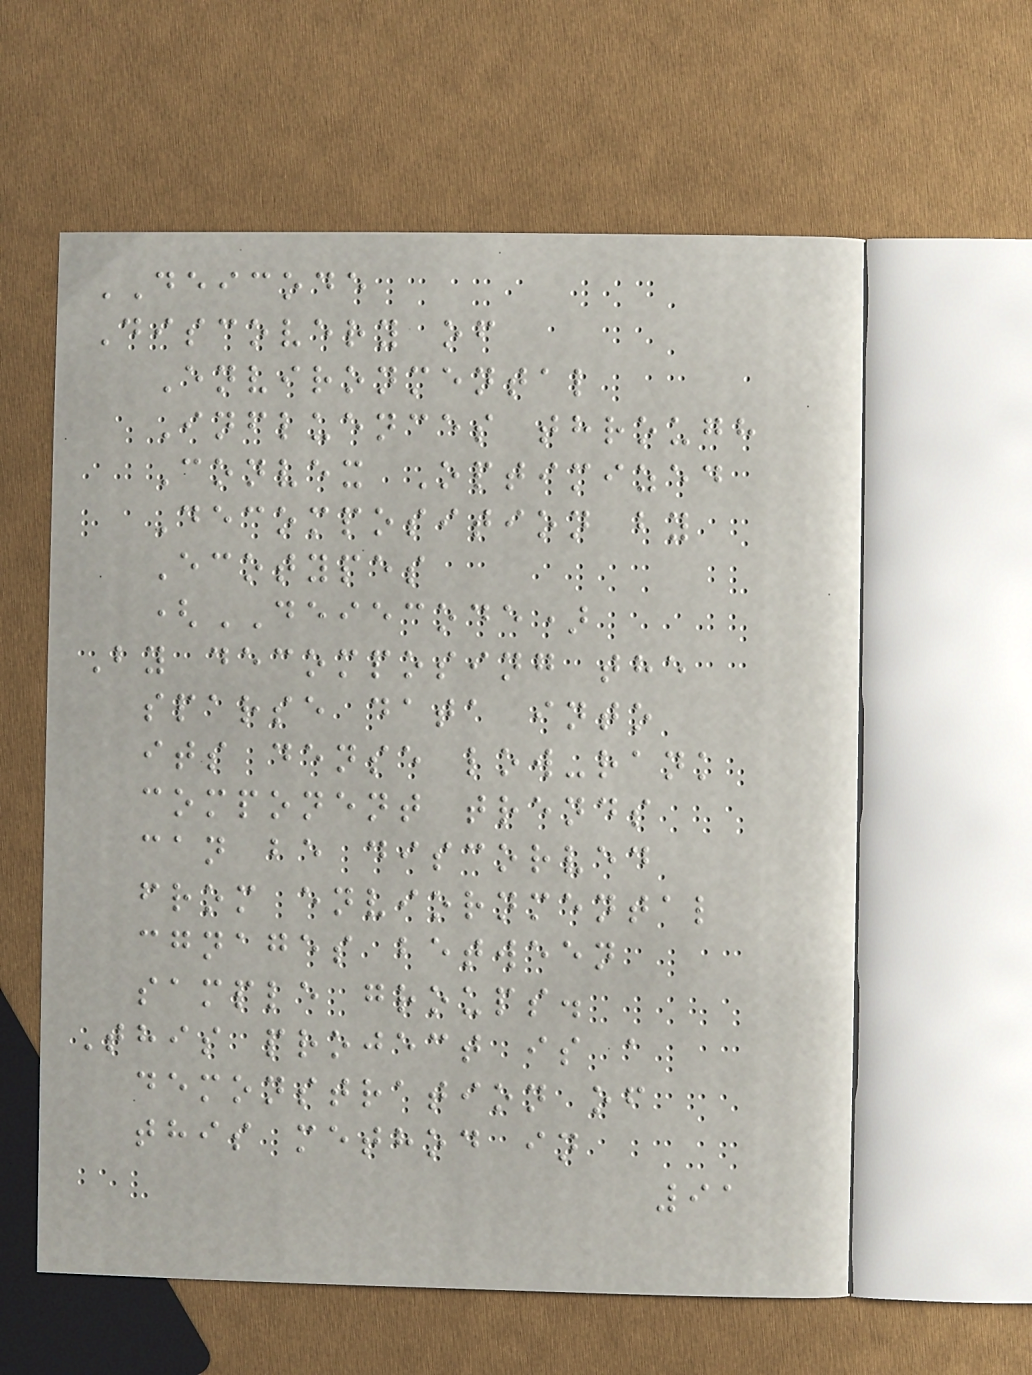DEICODE
Discovery of
Environmental
Influences through
Convex Optimized
Decomposition by
Ecotypes
(DEIECODE)
By decomposing the
sparse data into
its dense low-rank
component trends
can be discorved
from enviornmental
cgnages between
sample groups.
This project is a
demonstration of
this method in
91
